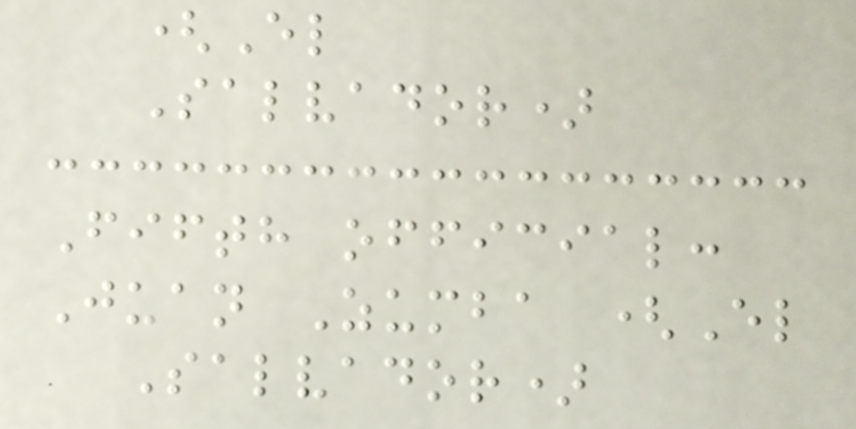(El
Salvador)
Fifth official:
Juan Zumba (El
Salvador)
